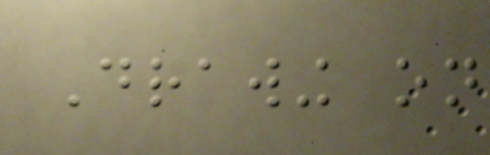Drawing on
